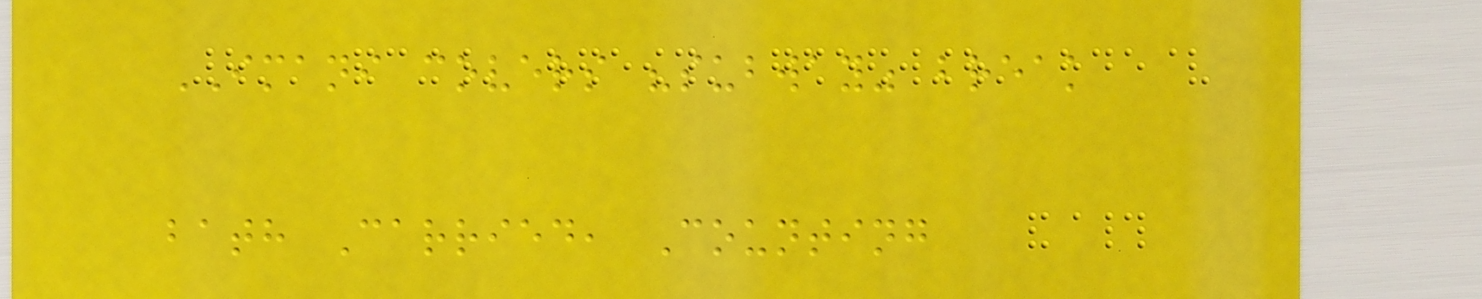IMANI covers "subway" break
bath Carried, Counting
